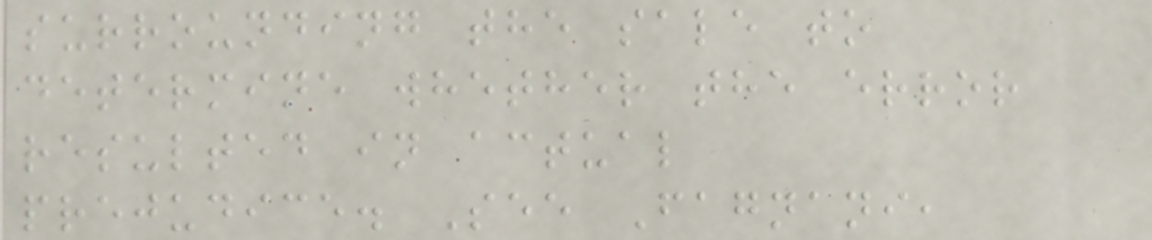surrounding the sale to
determine whether the error
resulted in actual
prejudice. See Fagnani,
